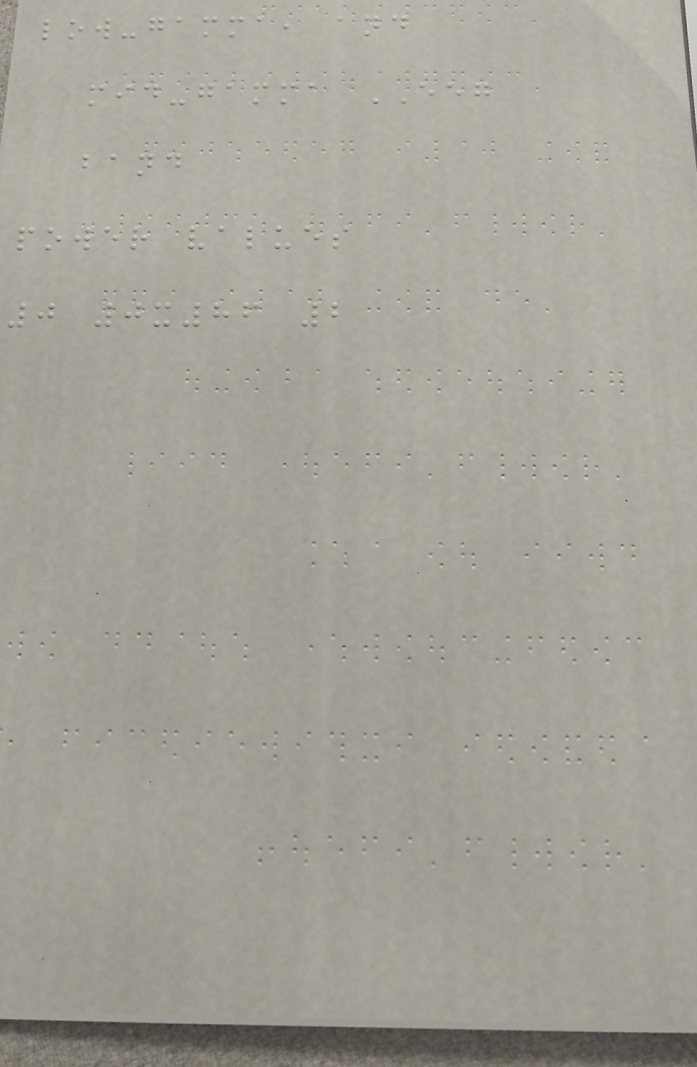low-gamma, and
mid-gamma EEG
band
power values
0 0x86 2
